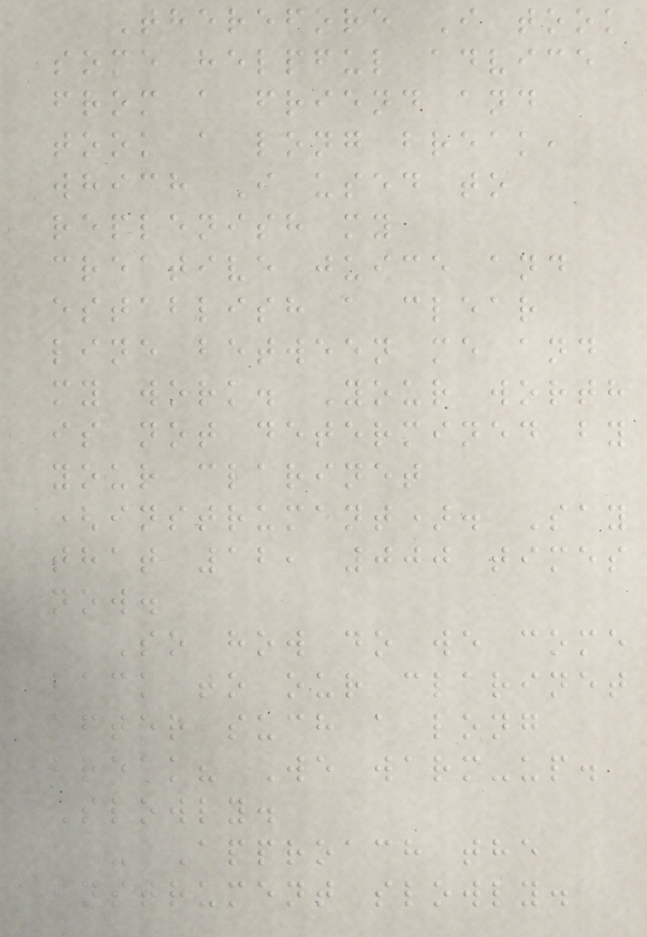Therefore I took
some helpful advice
from a friend and
took a long break,
which I used to
replenish my
creative juice and
establish a clear
line between me and
my work. Your worth
is not determined by
your clarinet
(instrument). Say
that 12, 000 times
now.
So how do we come
back to our clarinet
after such a long
break? We warm-up.
Slowly.
- Approach the
instrument slowly.
